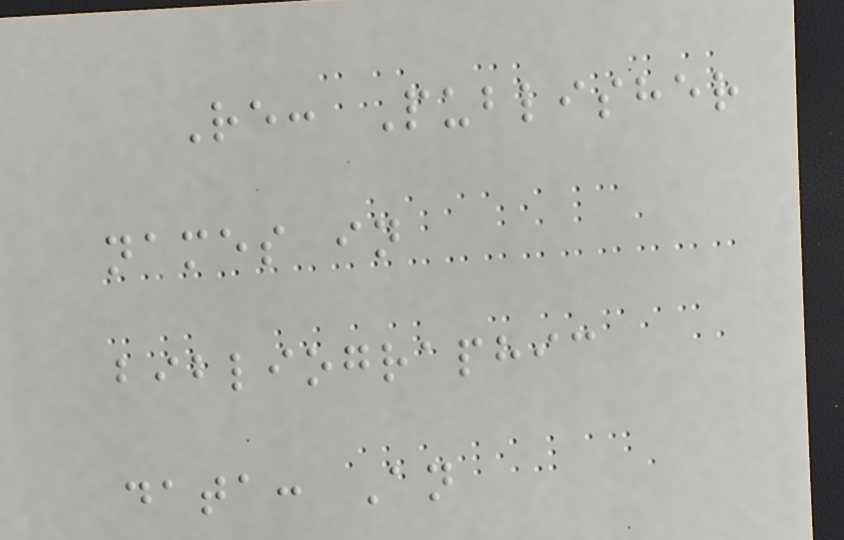Re: Publisher
names in
bibliographic
data: An
